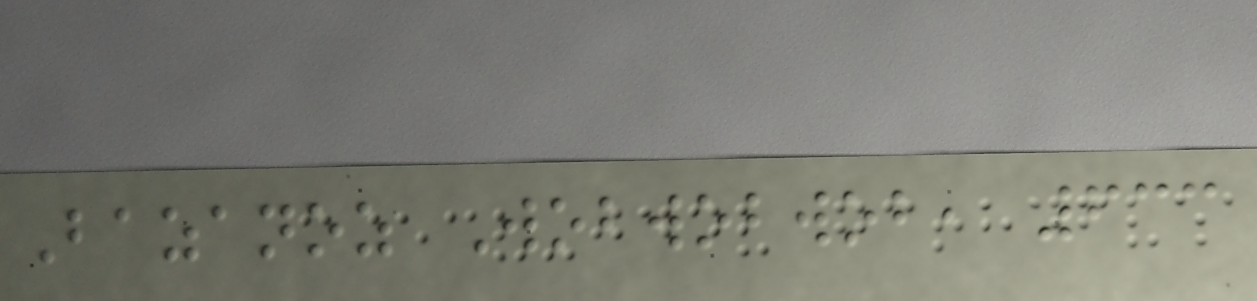Bazanoz Wobwobwob, 633
